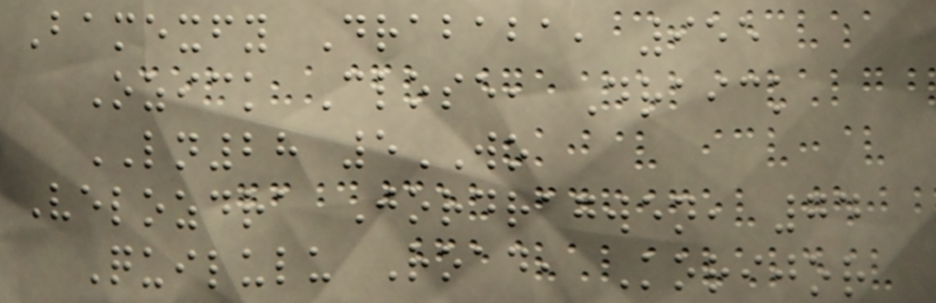Bamexfy Drababa, 955
Ozick Close, Draick
LN28 5WO
Velozdra Jordragwen, 74
Quilulu Road, Korijor
